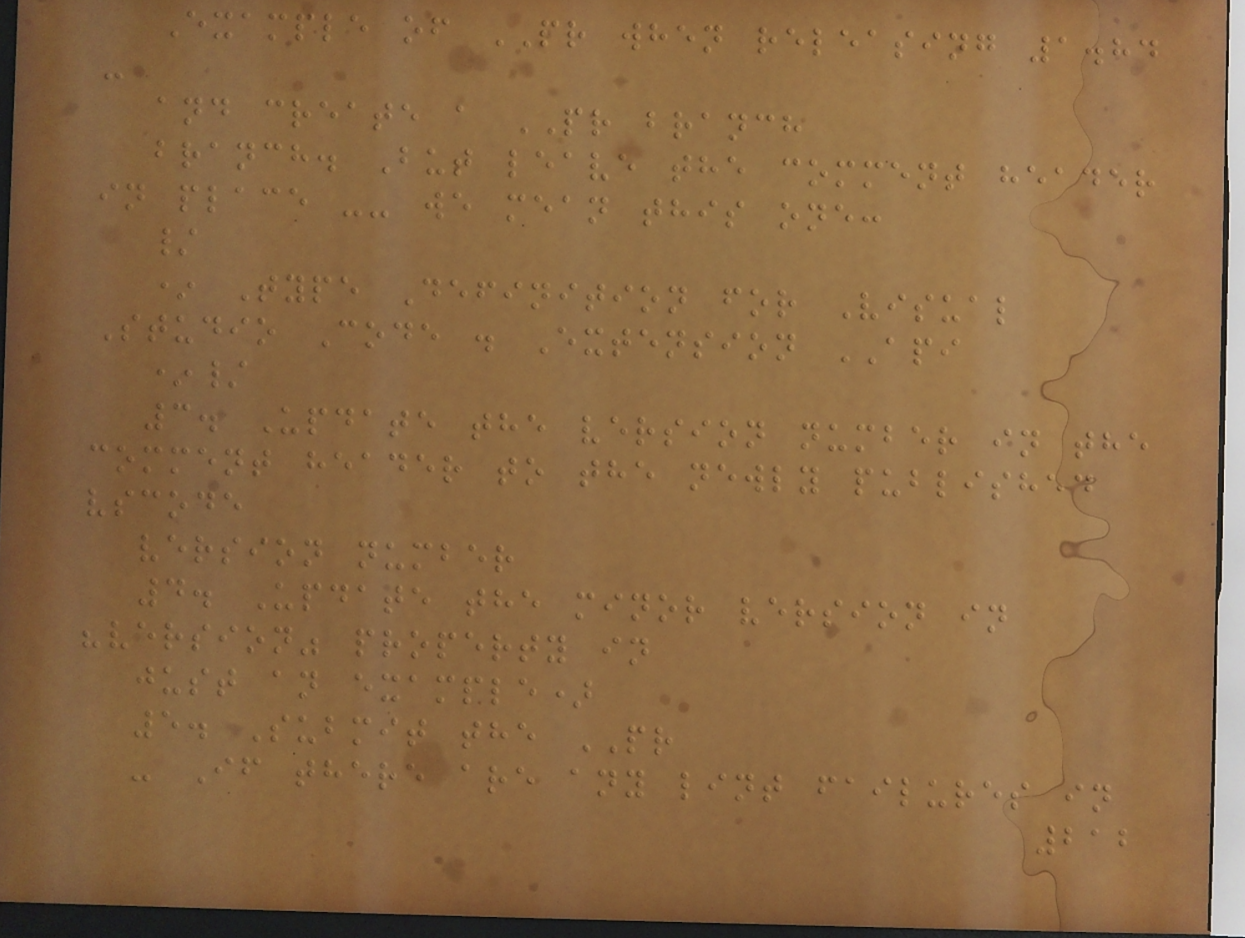Example of PR when releasing 1.84
-
and create a PR branch
branch. But leave the comment header
in place -- we mean this one:
/
* Type Definition for Visual
Studio Code . Extension API
*/
3. Update the version number in the
comment header to the newly published
vscode
version number
4. Update the minor version in
"version" property in
just an example)
5. Submit the PR
- If there are any lint failures in
212
